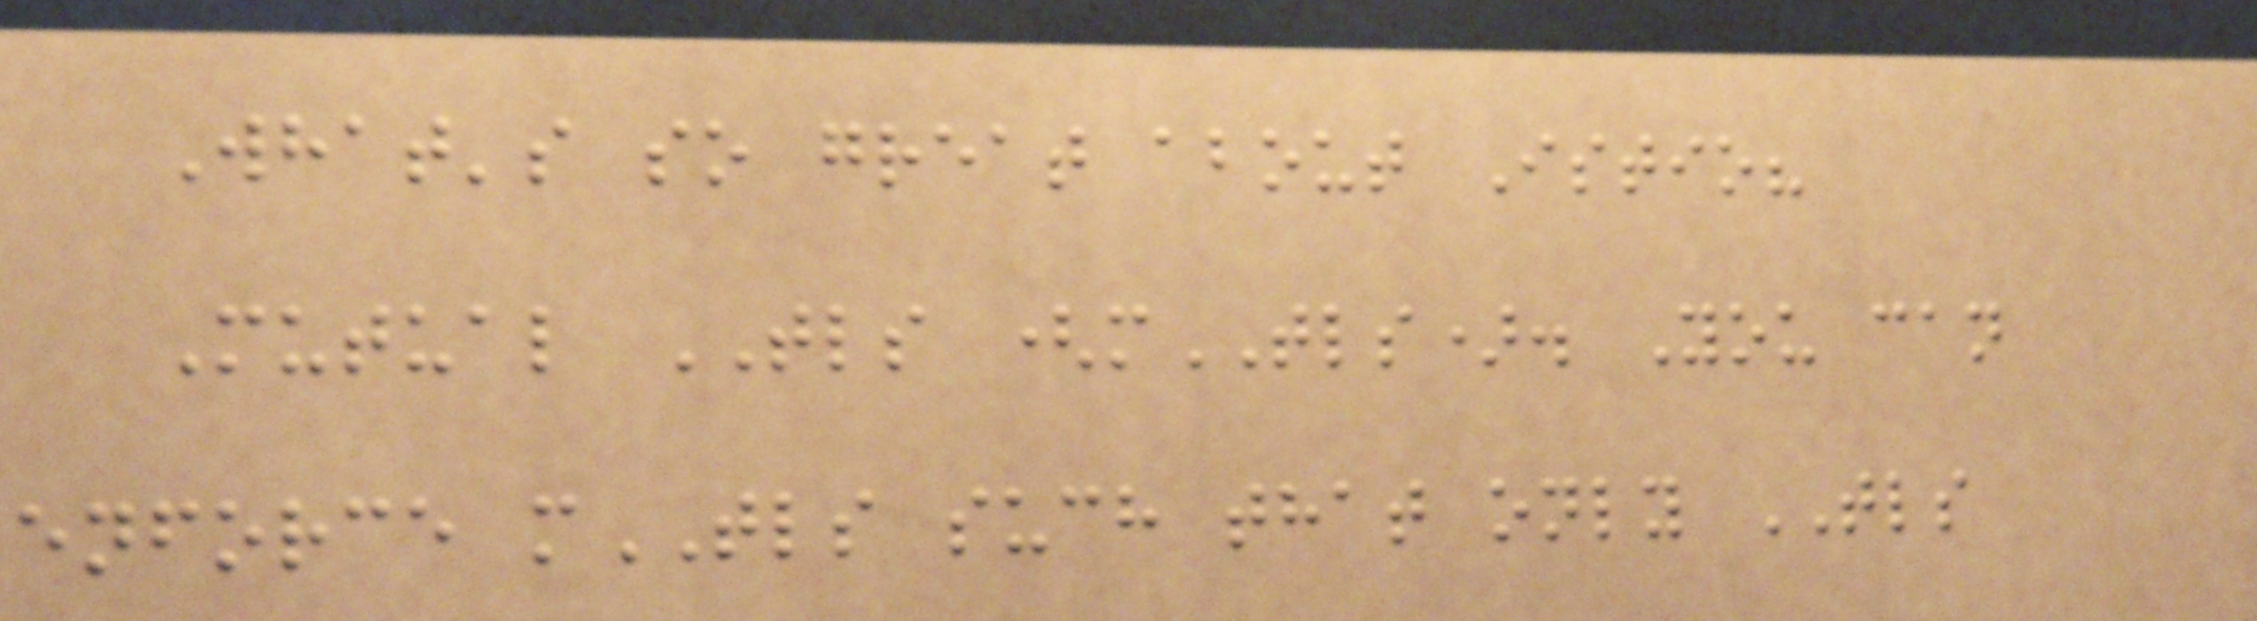What's so great about Istio?
Mutual TLS (mTLS). You can
enforce mTLS such that only TLS
